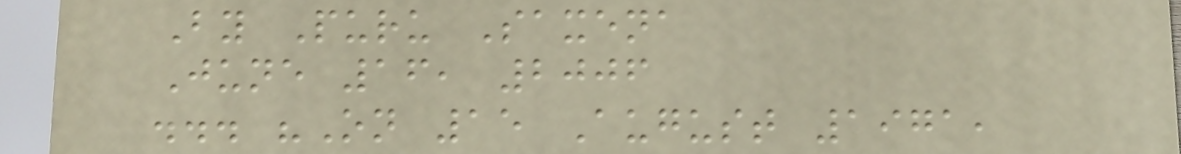By Puru Saxena
June 16, 2006
... "On 15 August 1971,
